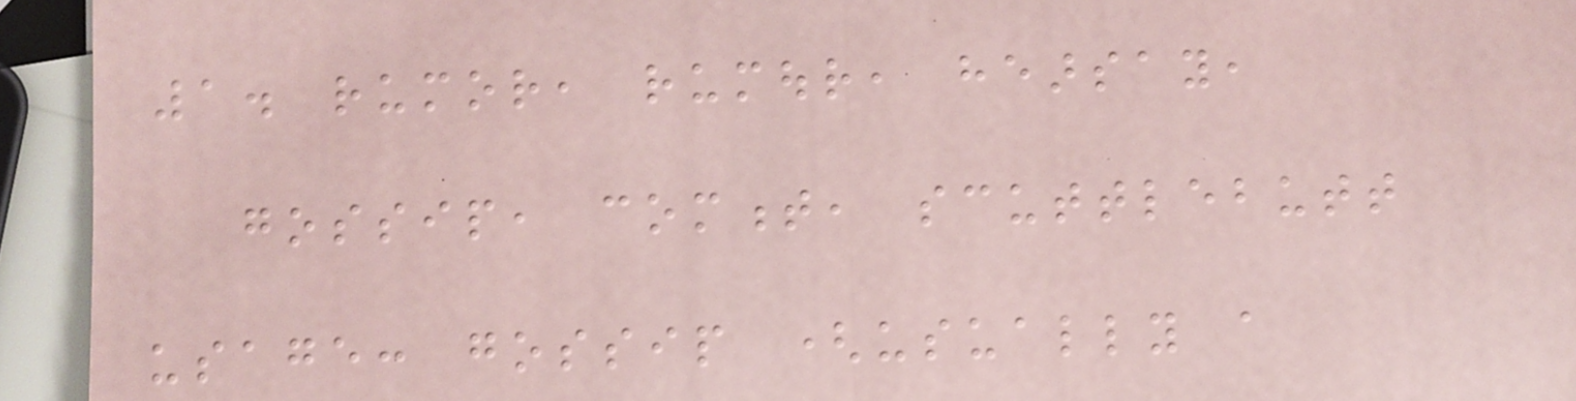1. rumor, rumour, hearsay,
gossip, comment, scuttlebutt
usage: gossip (usually a
